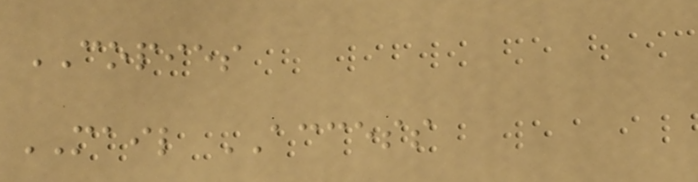COPIES
MAIL ACCESS
